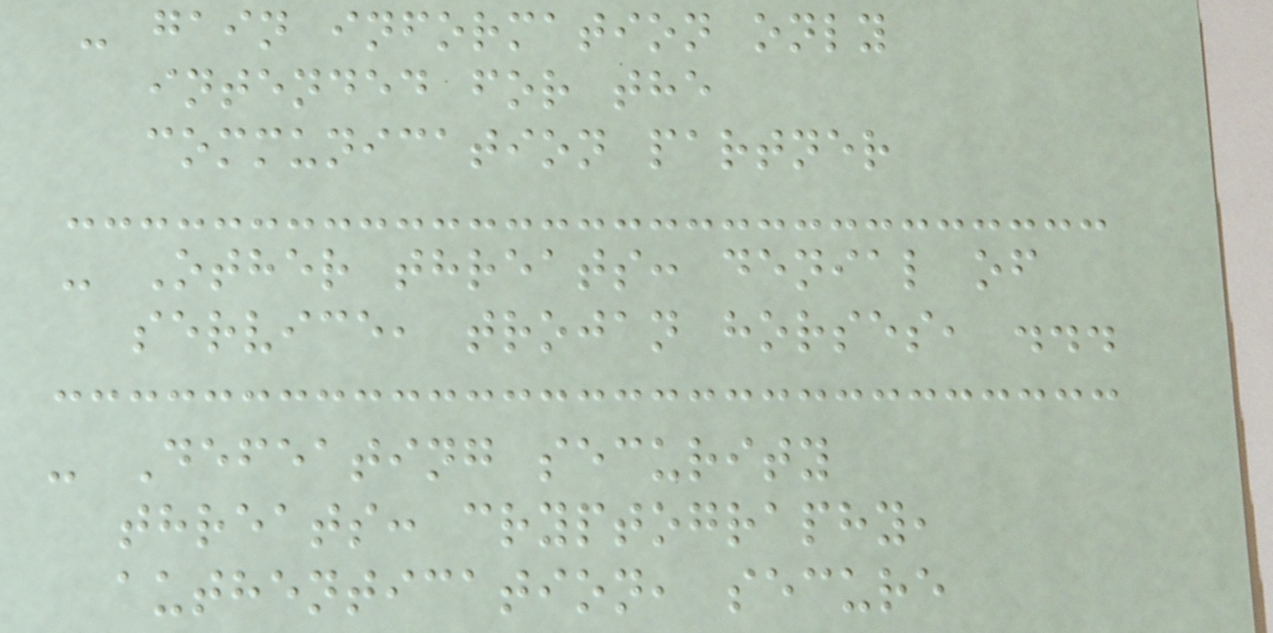- gain information only
intended for the
communication partner
- Other threats: denial of
service, trojan horses, ...
- Defeating security
threats: cryptography,
authentication, secure
